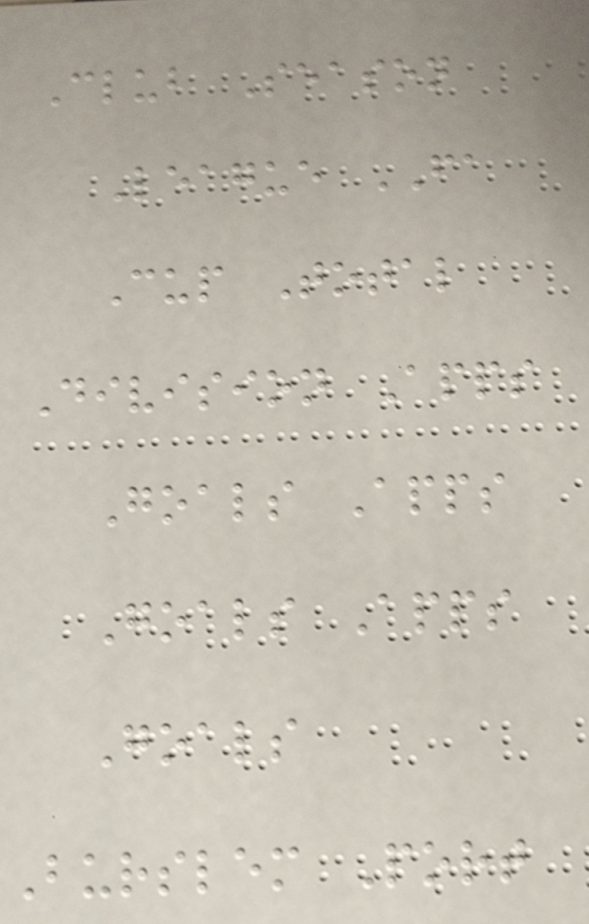Club Season
League FA
Cup Total
Division Apps
Goals Apps
Goals Apps
Goals
Burslem Port
